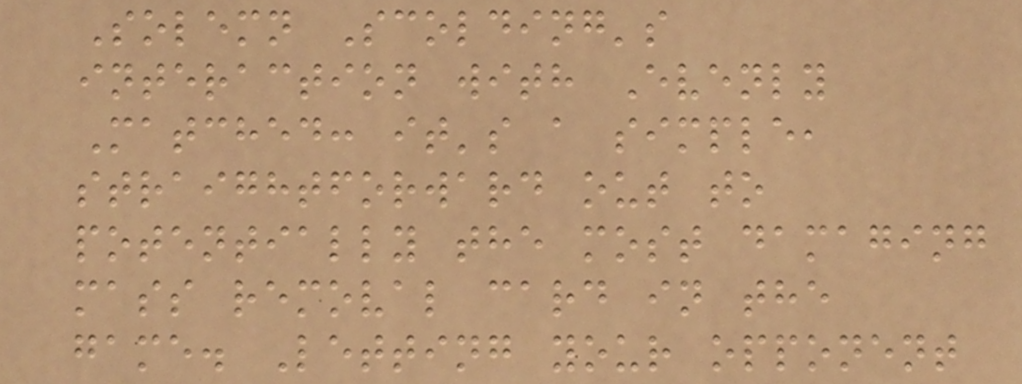Solemn Scolding's
interaction with Evenly
Matched: it's a simple,
straightforward out to
potentially the most damaging
mass removal card in the
game. Letting your opponent
